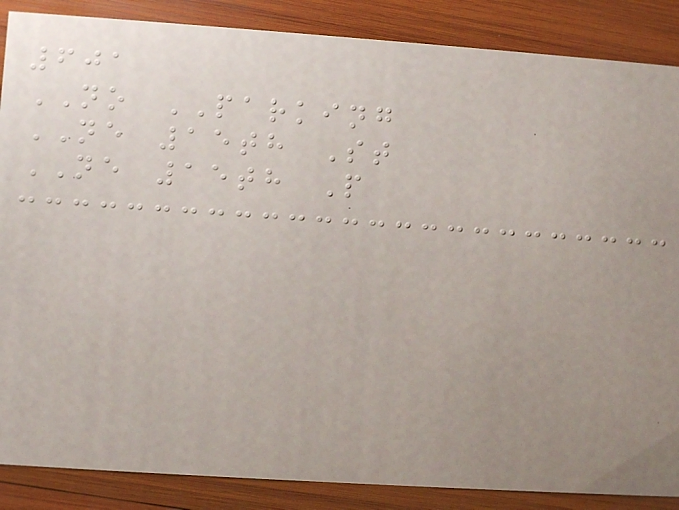601
NO PARKING
NE 15th St
NE 15th P
